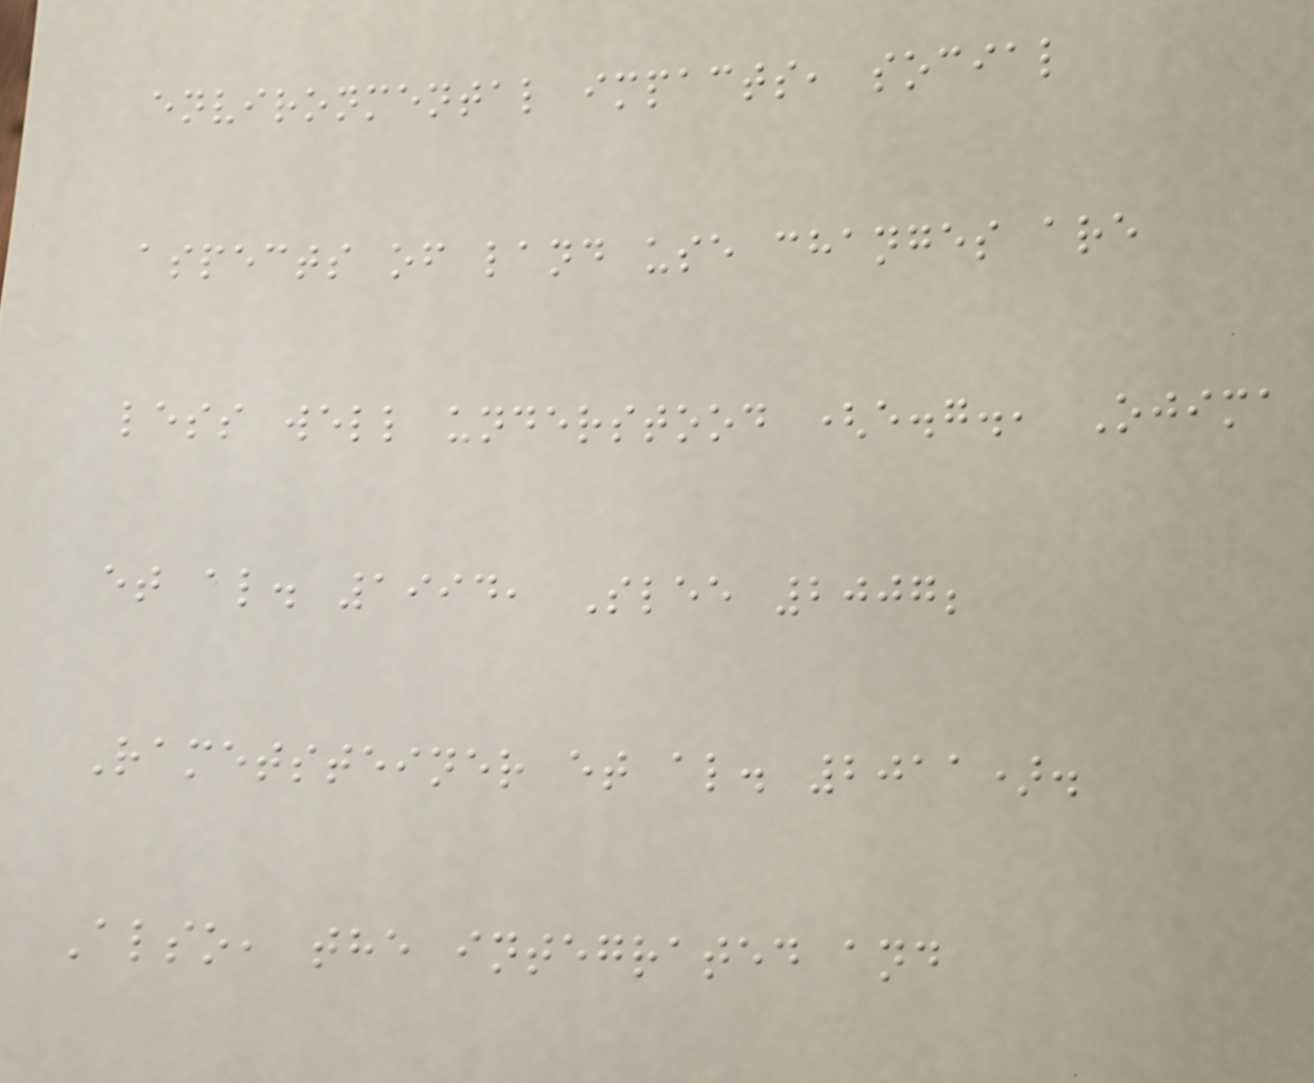environmental impacts, social
aspects of land use changes are
less well understood (e.g., Ojima
et al. 1994, Slee 2007;
Rametsteiner et al. 2011).
Also, the integrated and
